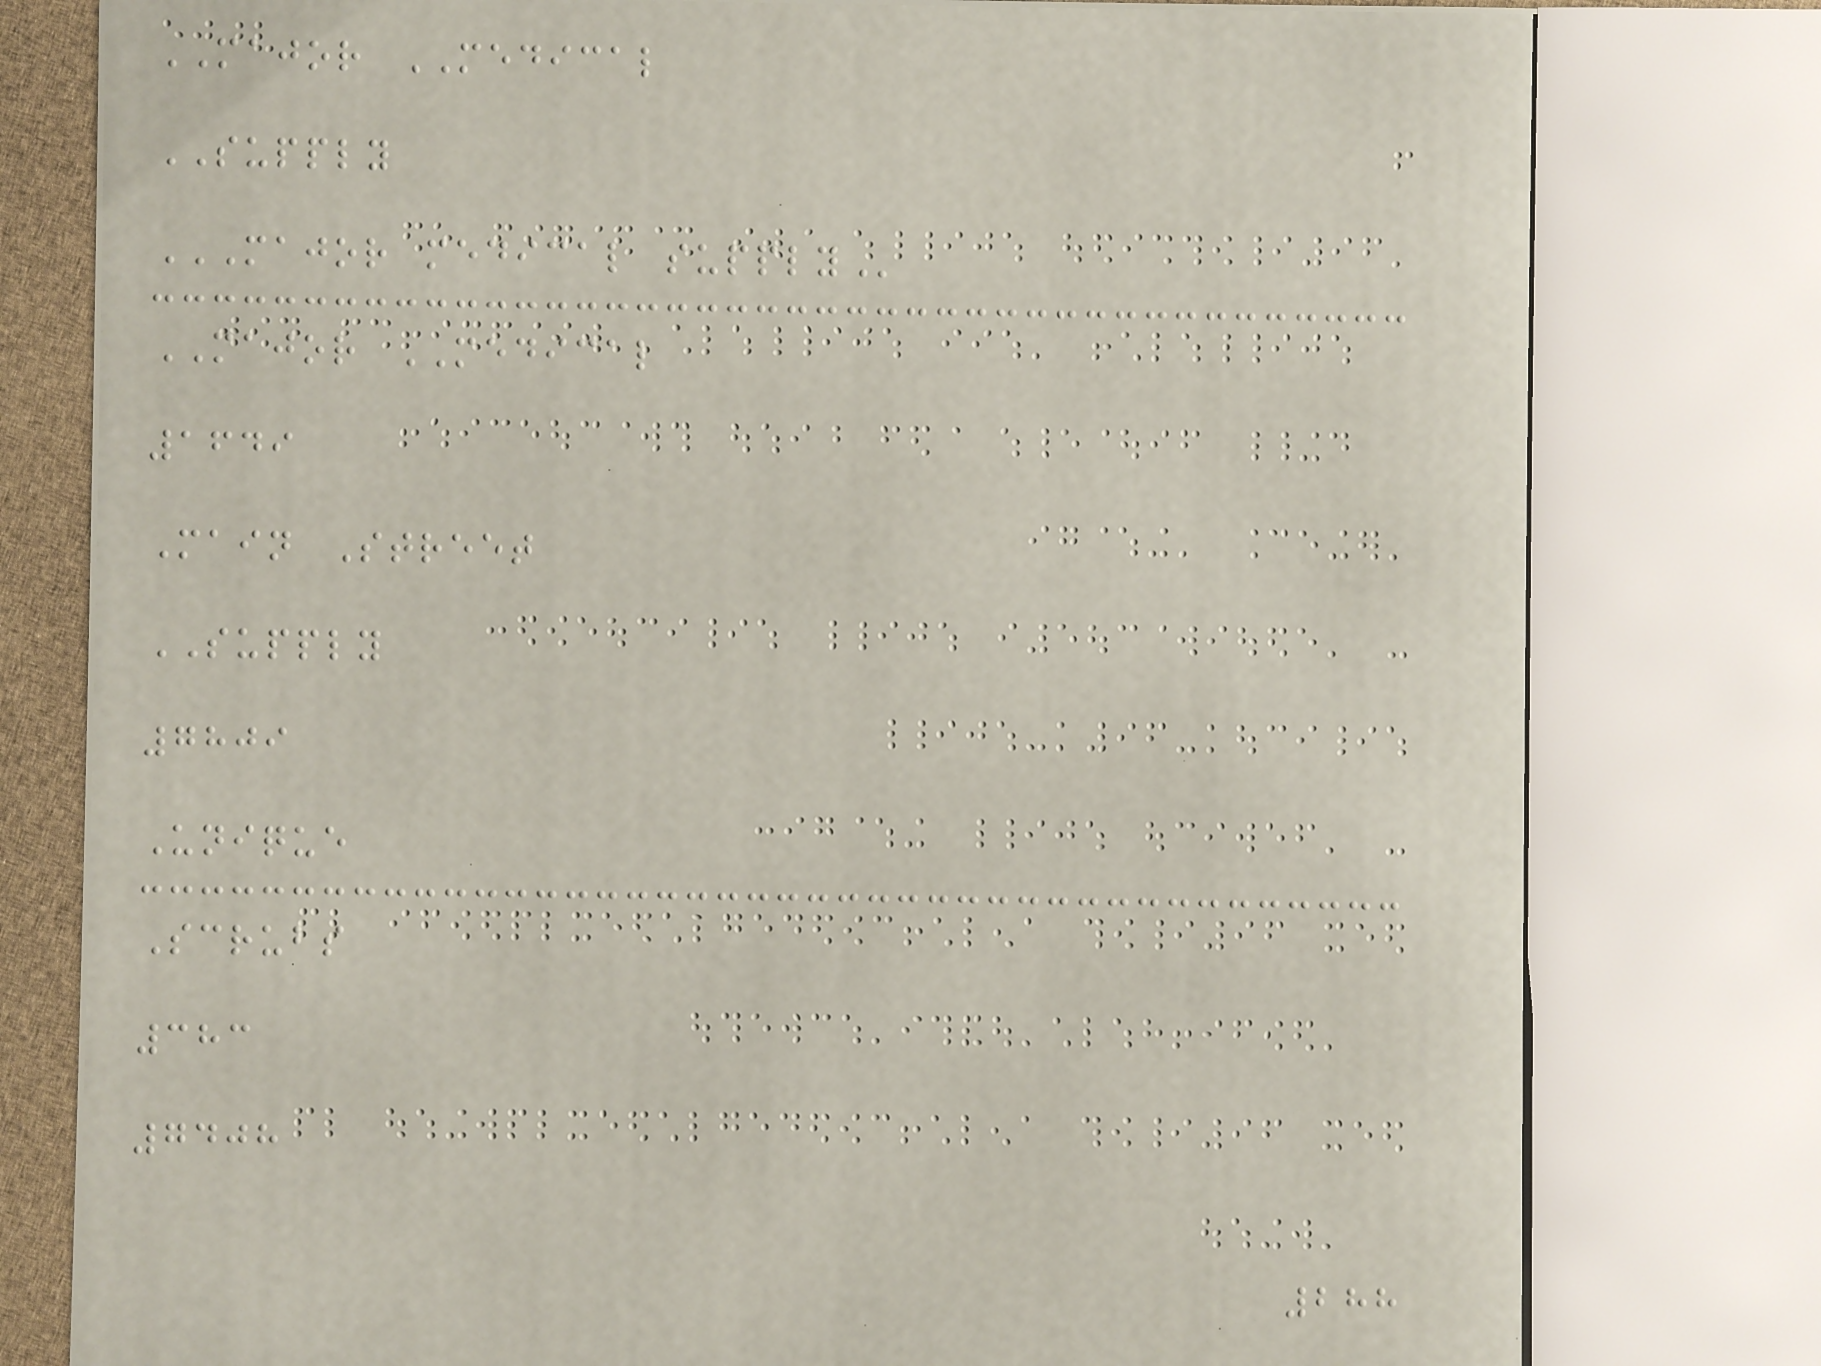MAJOR MEDICAL
SUPPLY
MAJOR MEDICAL SUPPLY
MAJOR MEDICAL
1649
Main Street
SUPPLY
7809
Unique
Scrubs
383
7408
288
